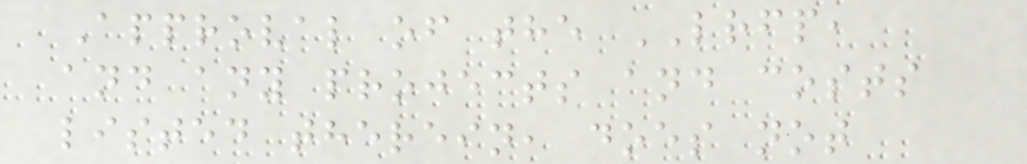Approval of the LRFP,
and any projects and costs
listed therein, does not
